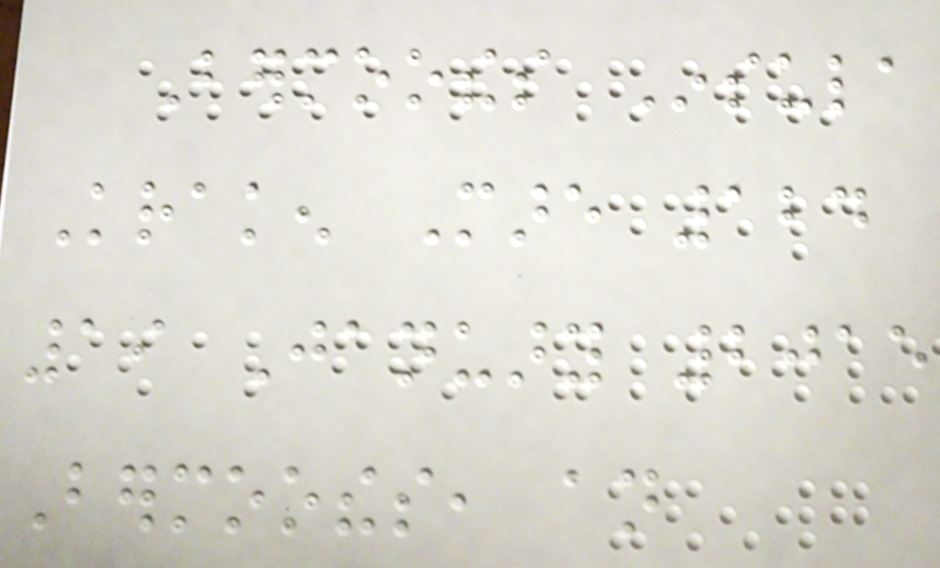Bermoothes Insula
Kraken Mare 124
19 January 2015
Bermoothes, an
